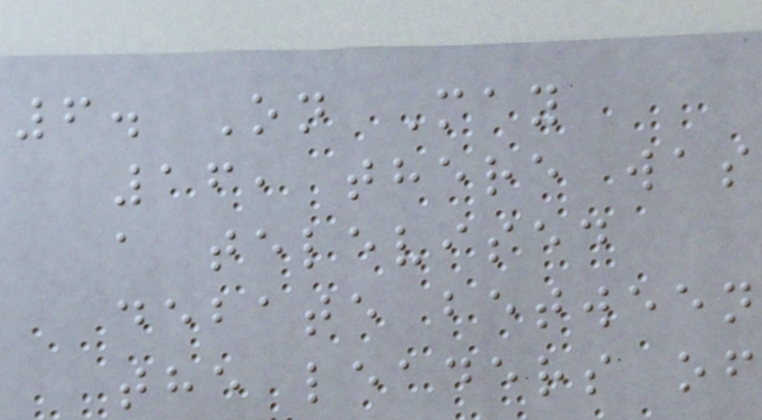6. On May
16, there was
a televised
debate between
the leaders of
